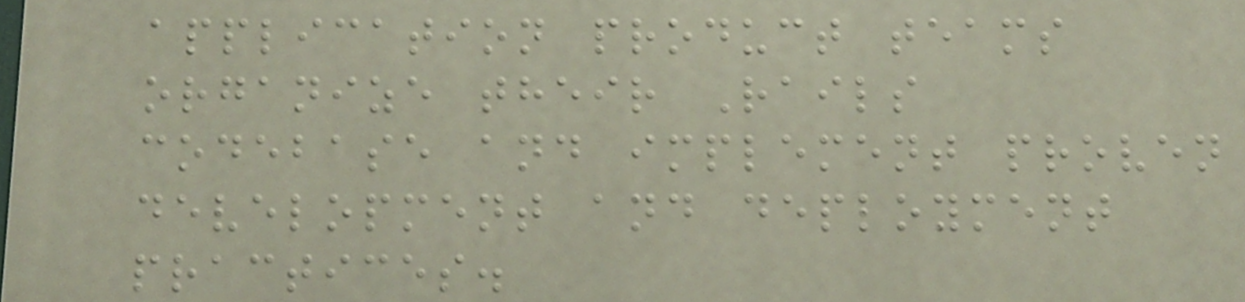application product teams
organize their Rails
codebase and implement proven
development and deployment
practices.
